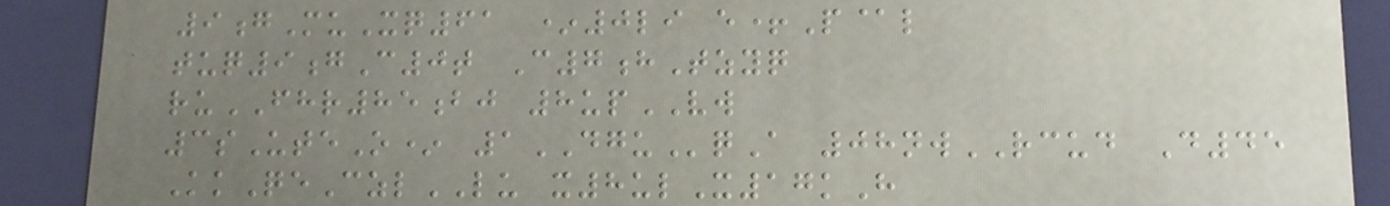9gMuXq61 *0li e+P@l
tuq9gC0t C7hTzyq
ruFHR85bj 8upVW
3sUteO* 1DGUqA 08nwRCUD D45
KkQeCzlLU x8ulX17kH
